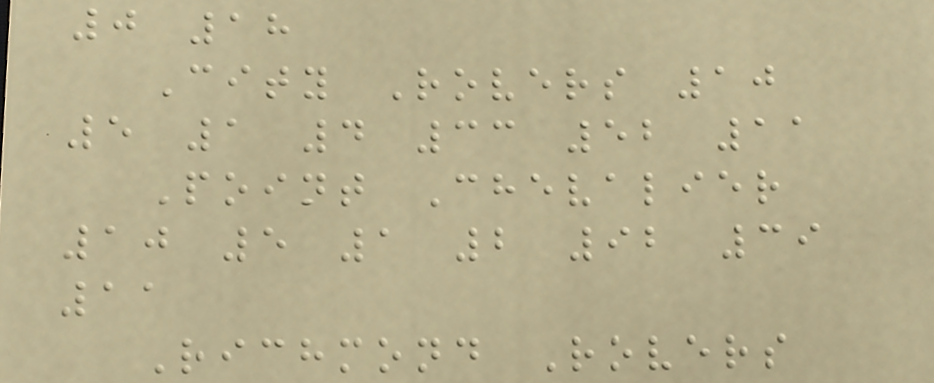0 18
City Rovers 10
5 1 4 33 52 11
Point Chevalier
10 5 1 2 92 39
11
Richmond Rovers
